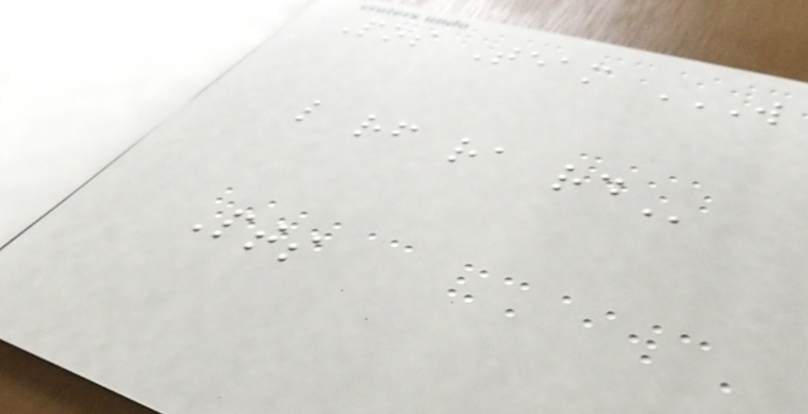Pos Team W
L RF RA RD
Pts
